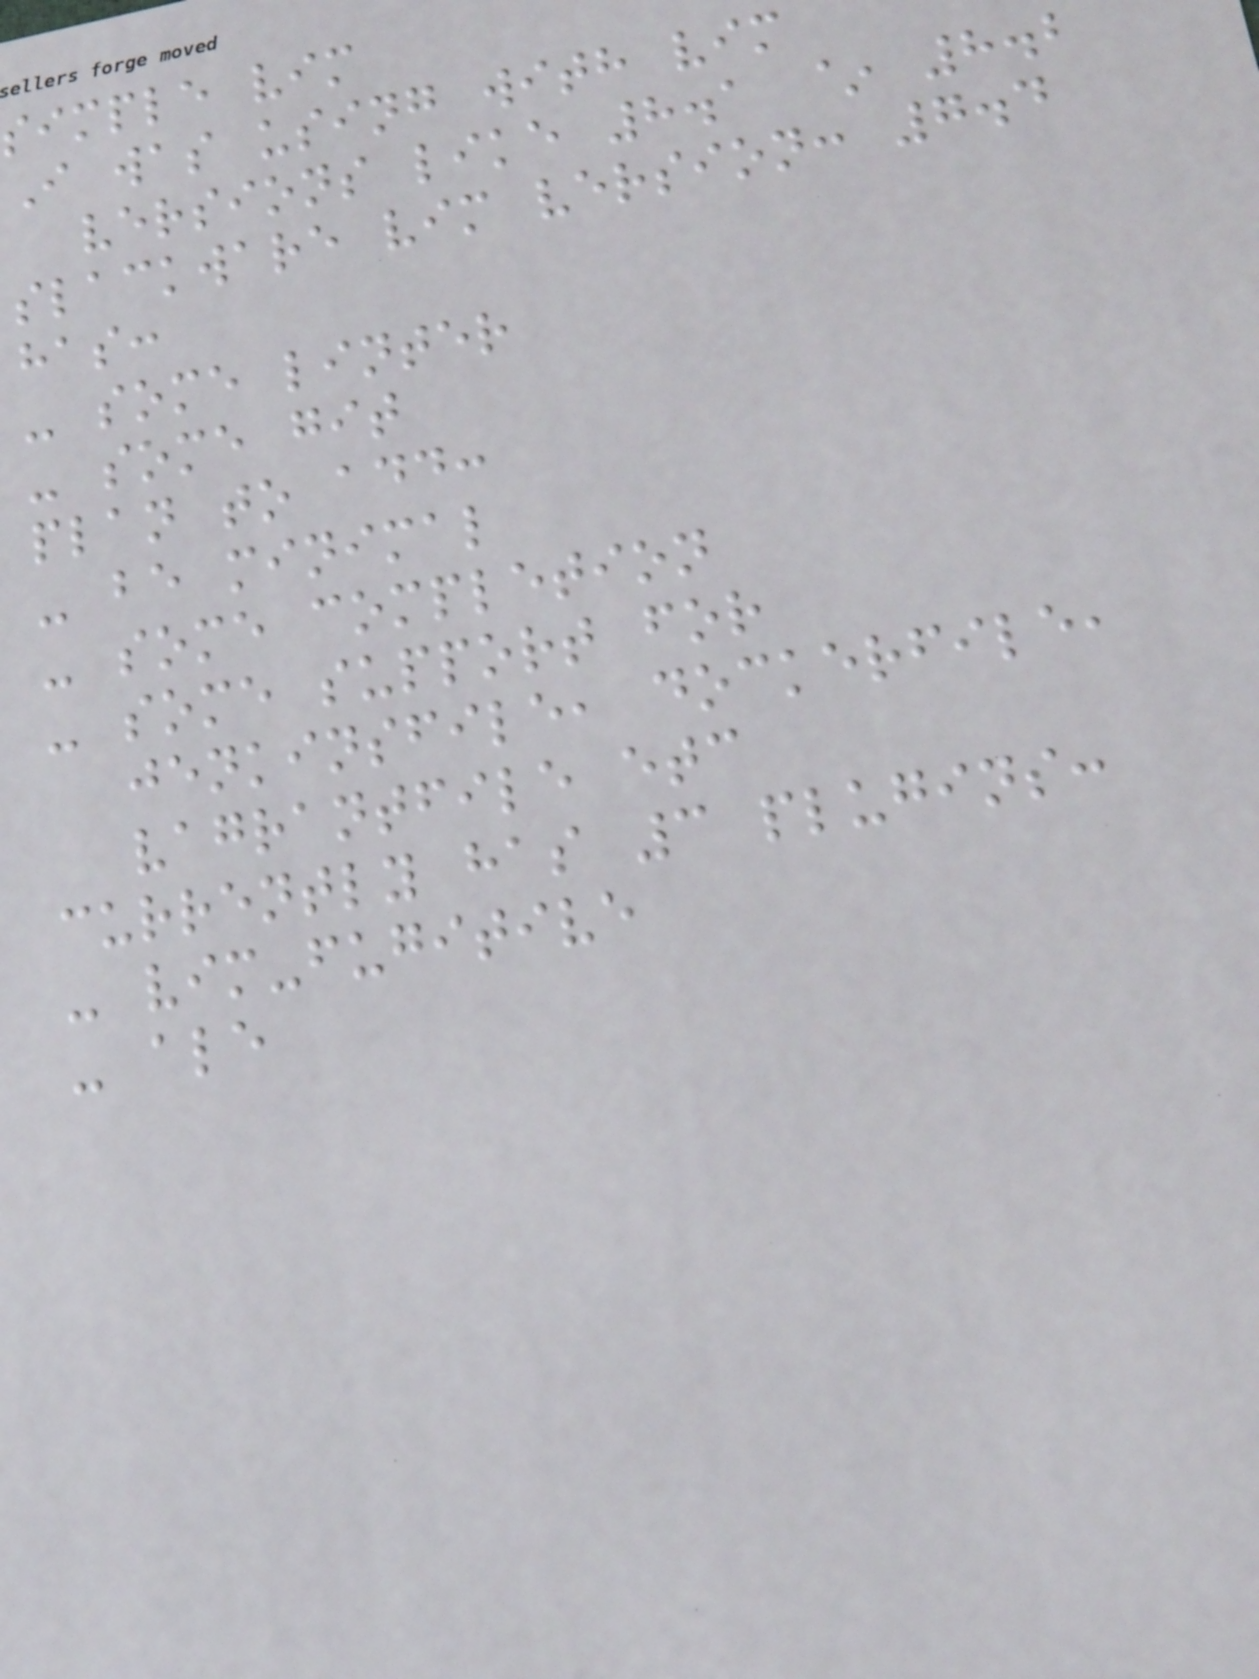simple vim
I was using with vim
versions like 8.1 ~ 8.2
slackware vim version: 7.4
has:
- some linter
- some git
plan to add:
- be minimal
- some completion
- some support for
jenkinsfile, dockerfile,
vagrantfile etc
currently has 3 plugins:
- vim-fugitive
- ale
